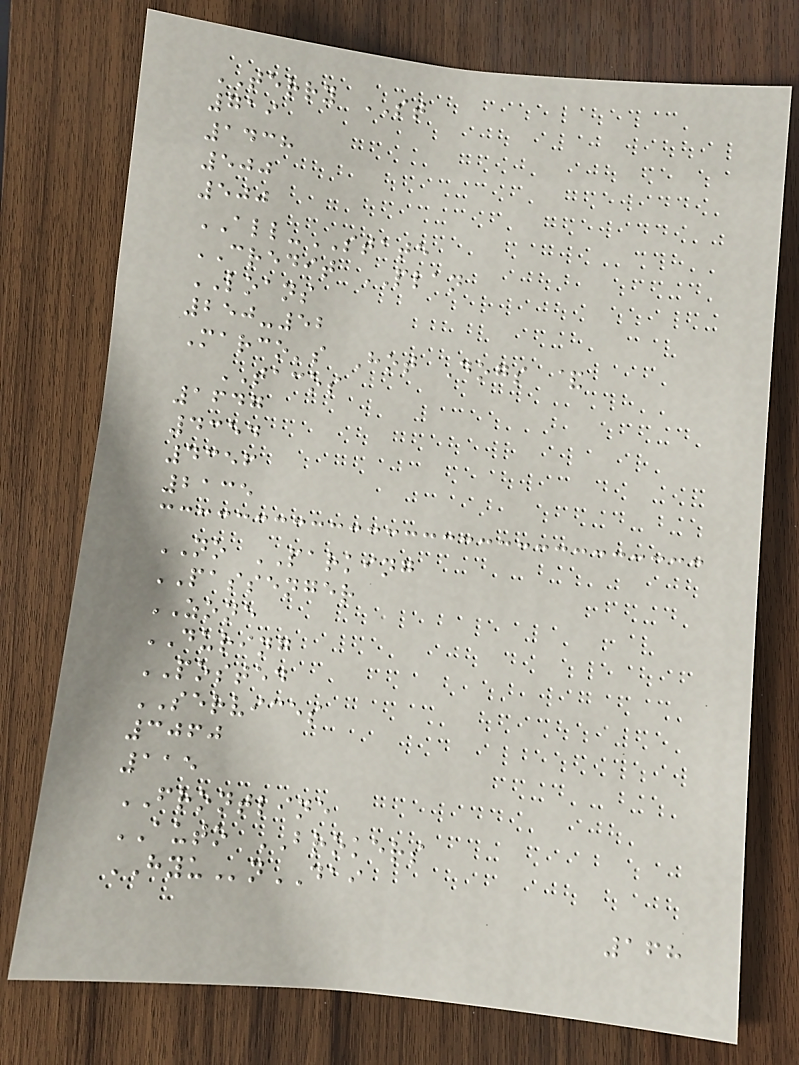TERRY ST
719
1438
500
500
ALL-STATE
CREDIT PLAN
LOANS
250-52
Marco's Hot Dogs &
TACOS
1647
4354
4356
2135
NO PARKING
PASSENGER
ZONE
DURING
POSTED
SERVICES
3060
115
FRONTLINE
AUTO BROKERS
HYUnDAI
168
